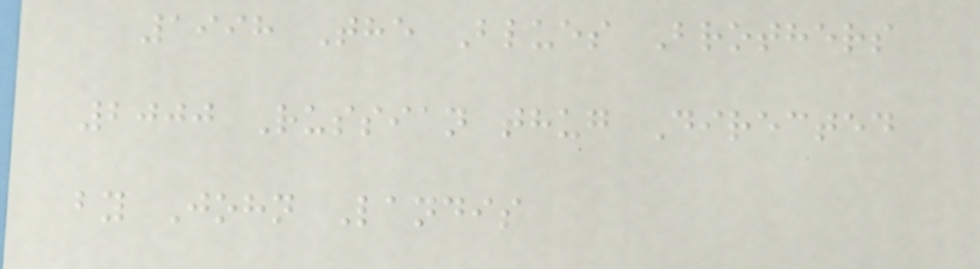1998 The Blues Brothers
2000 Russian thug Directed
by John Landis
